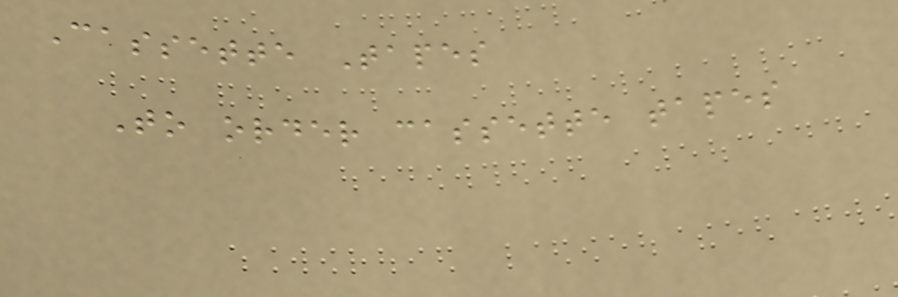Cassette Tapes
To order cassette tapes
